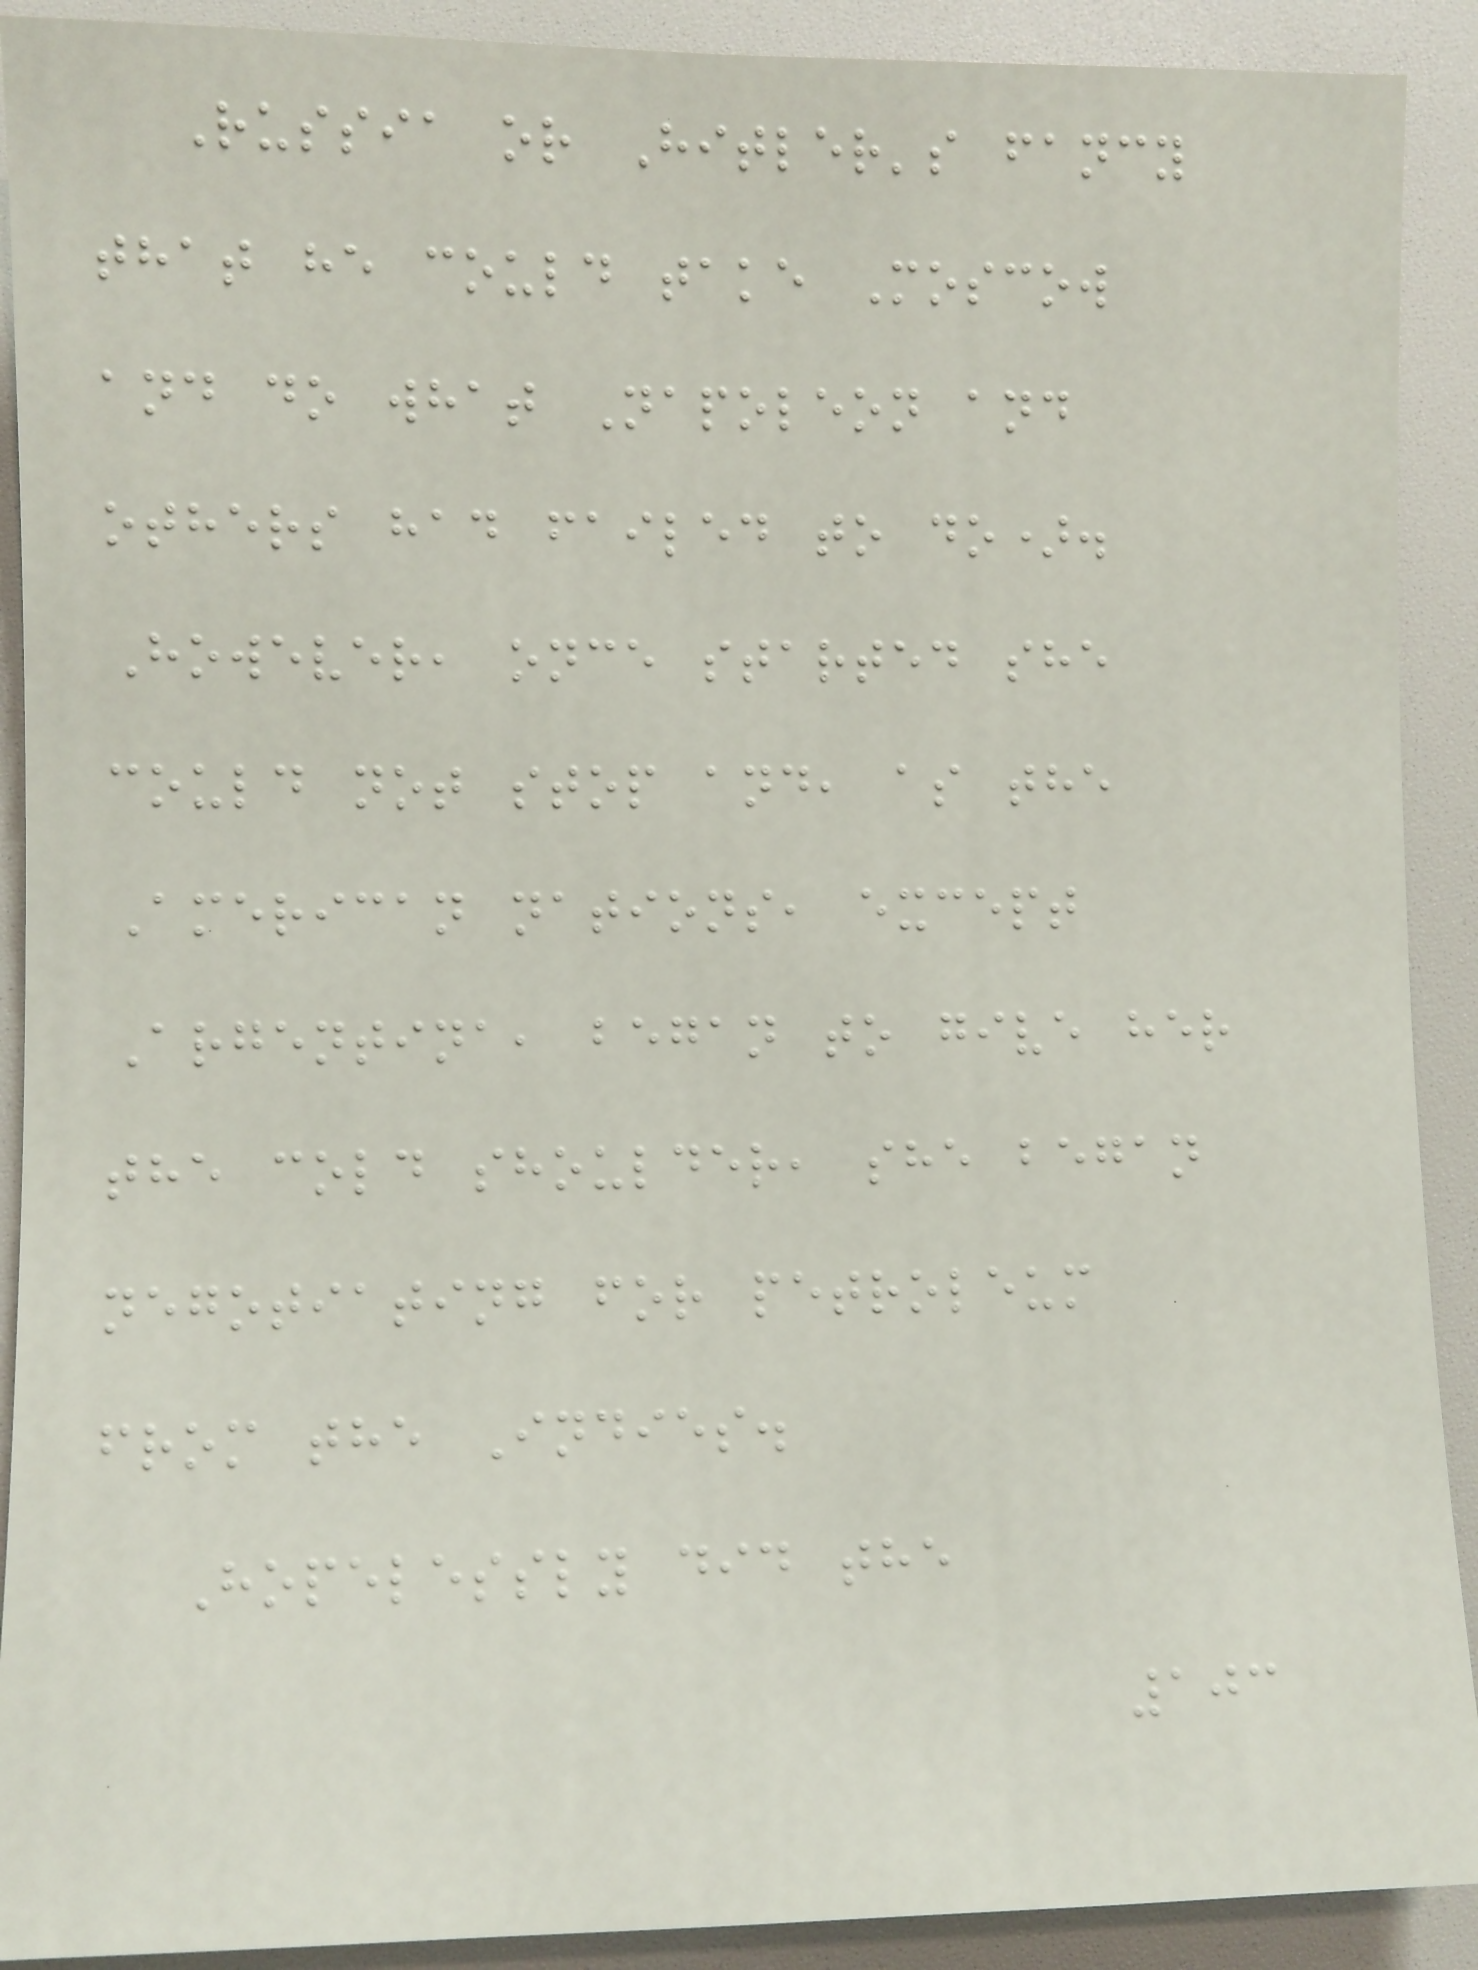Russia or Hitler's fancy
that he could take Moscow
and do what Napoleon and
others had failed to do).
However, once started she
could not stop and, as the
American nations, except
Argentina, began to give her
the cold shoulder, she began
negotiating for petroleum
from the Indies.
Hopelessly did the
103
